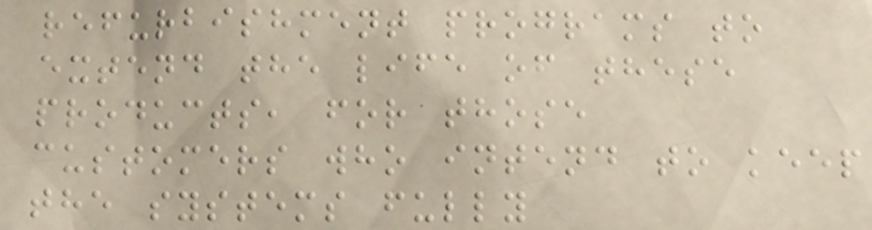refurbishment programs to
extend the life of these
products, for those
customers who intend to keep
the systems fully
